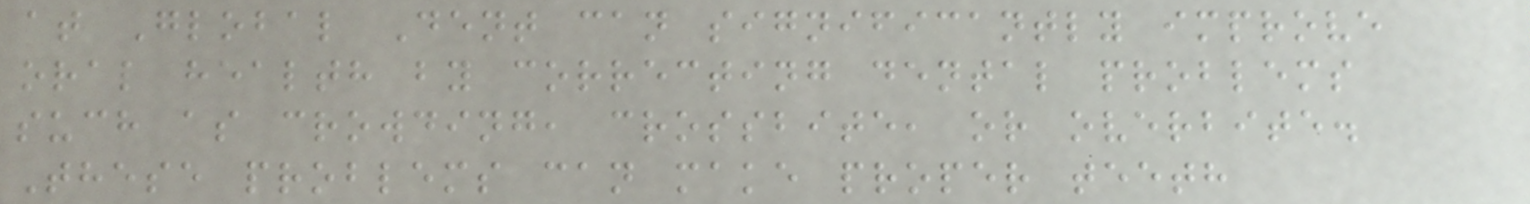at Global Dent can significantly improve
oral health by correcting dental problems
such as crowding, crossbite, or overbite.
These problems can make proper teeth
